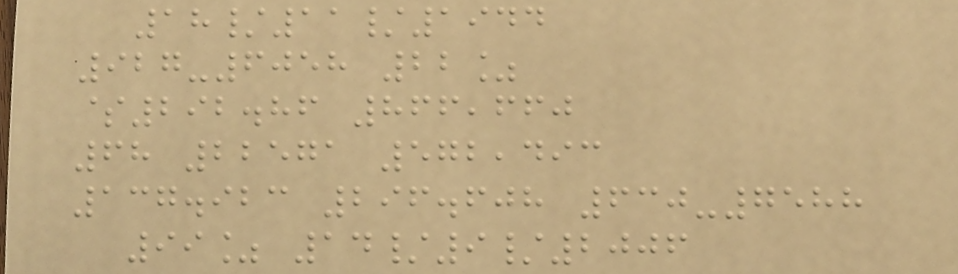18/11/1944
927-6058 22%
$292.86 866,660
68 22571 572,493
137.923 296.608 630-7588
99% 14/9/2006
